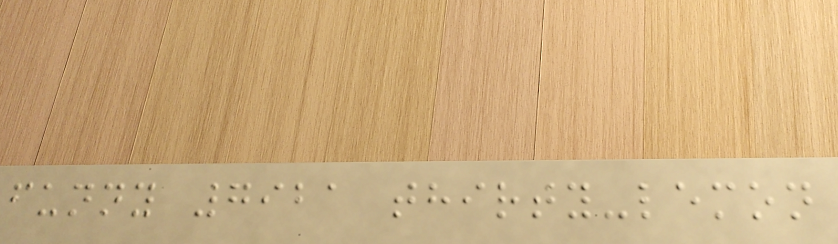funny 7921 thirty-lemon
